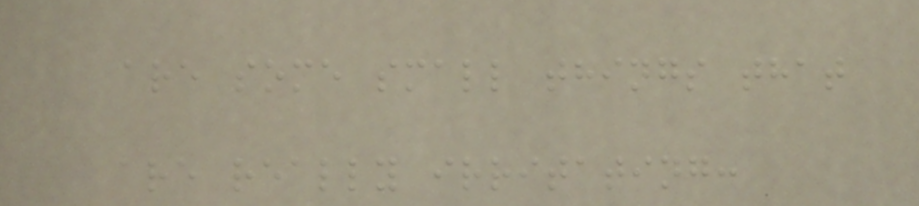are some small things that
are really irritating:
